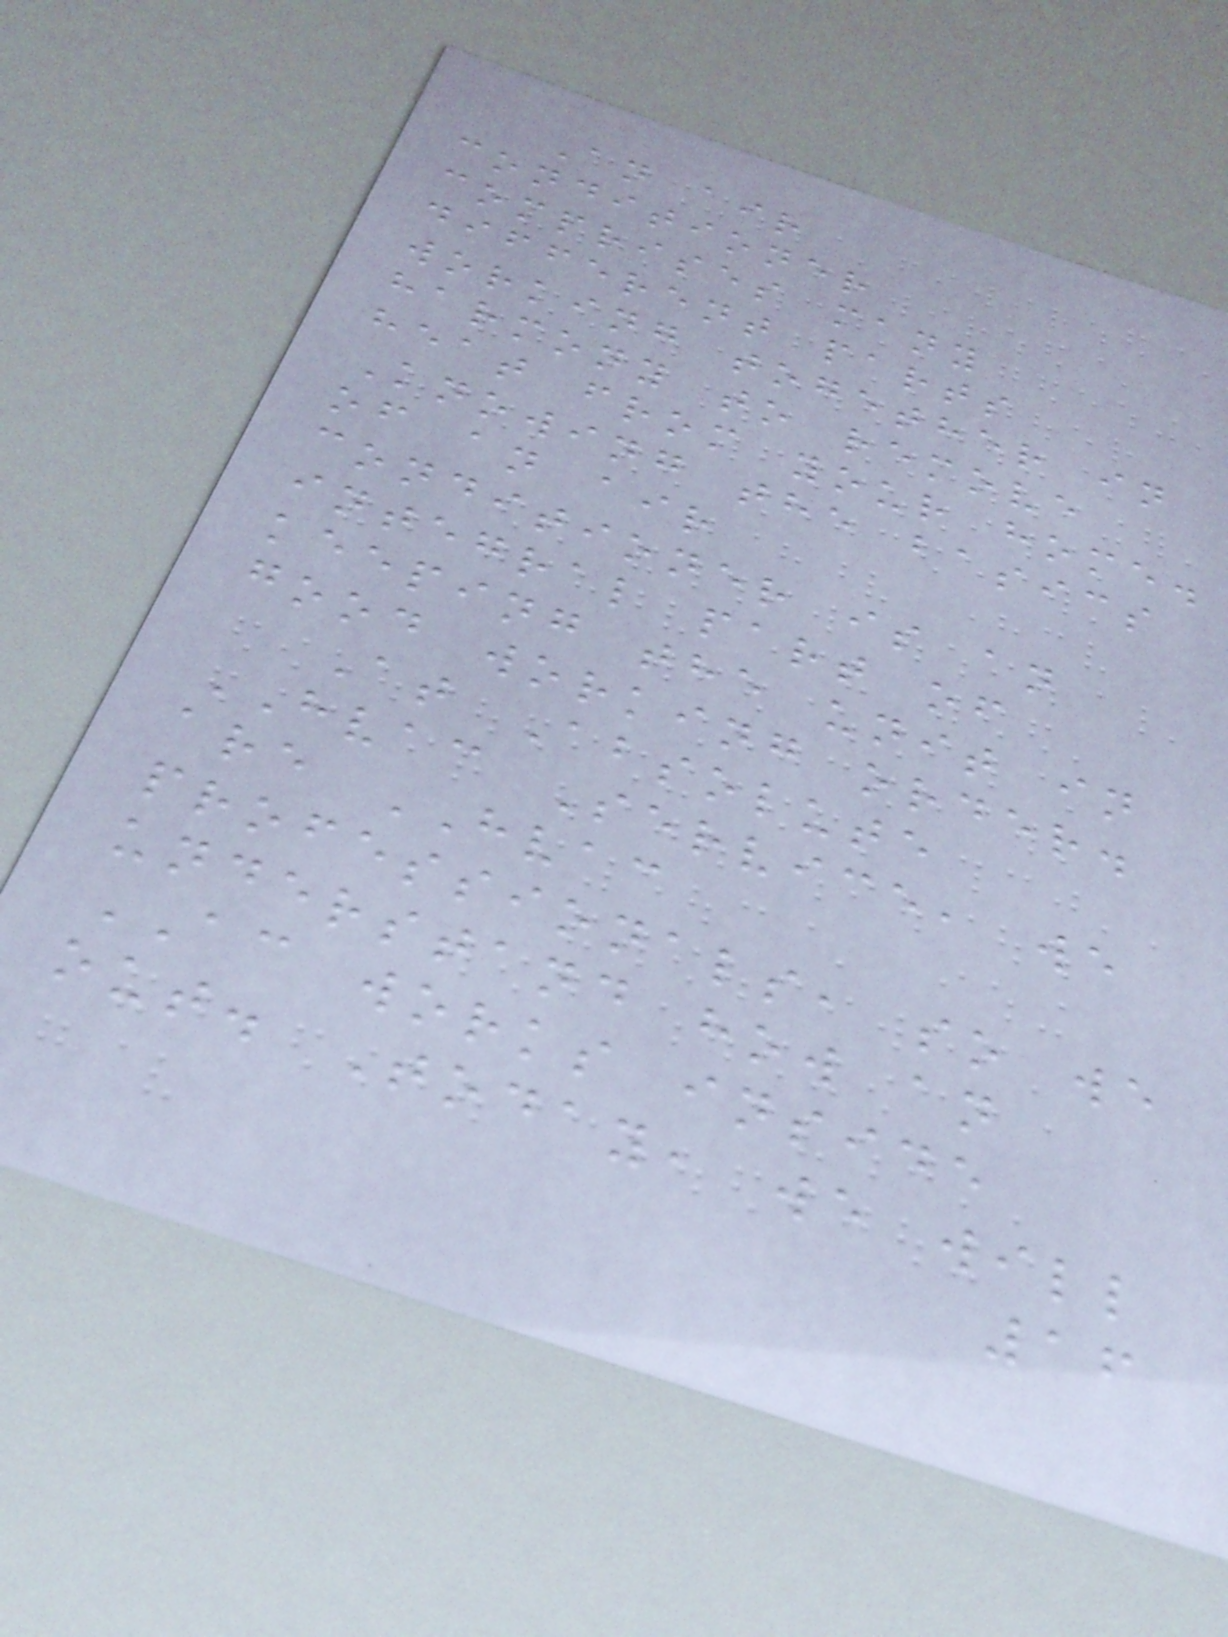An air
conditioner
comprises many
different parts
working together in
harmony to remove
heat from your home.
Knowing the basics
of an air
conditioner is an
integral part of
keeping the unit in
good working order.
At Absolute
HVAC Service, we
are HVAC
professionals, so we
understand how an
AC works inside
out. Today, we will
16
